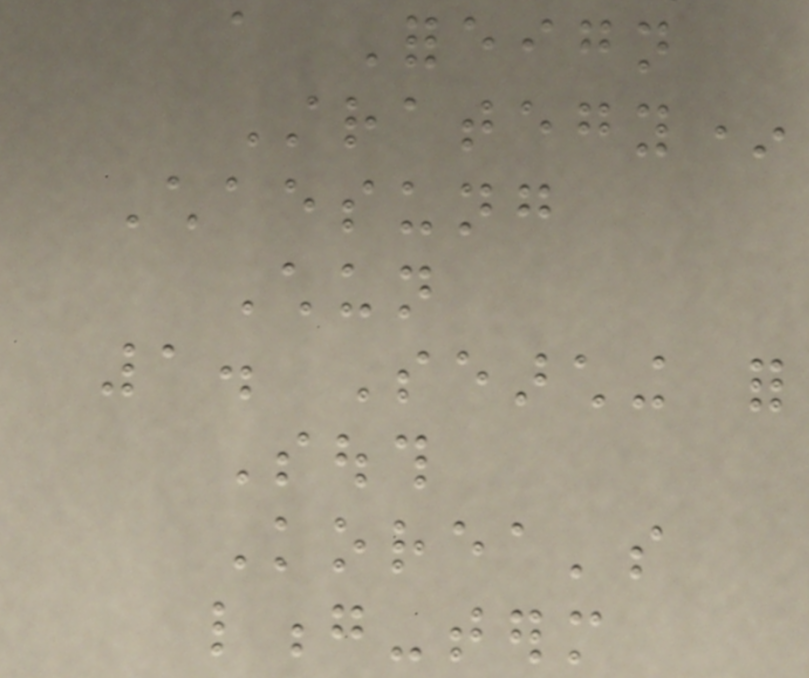a Foreign
Strategy*
Chaesung
Chun
1. Searching for
South
Korea's
long-term
